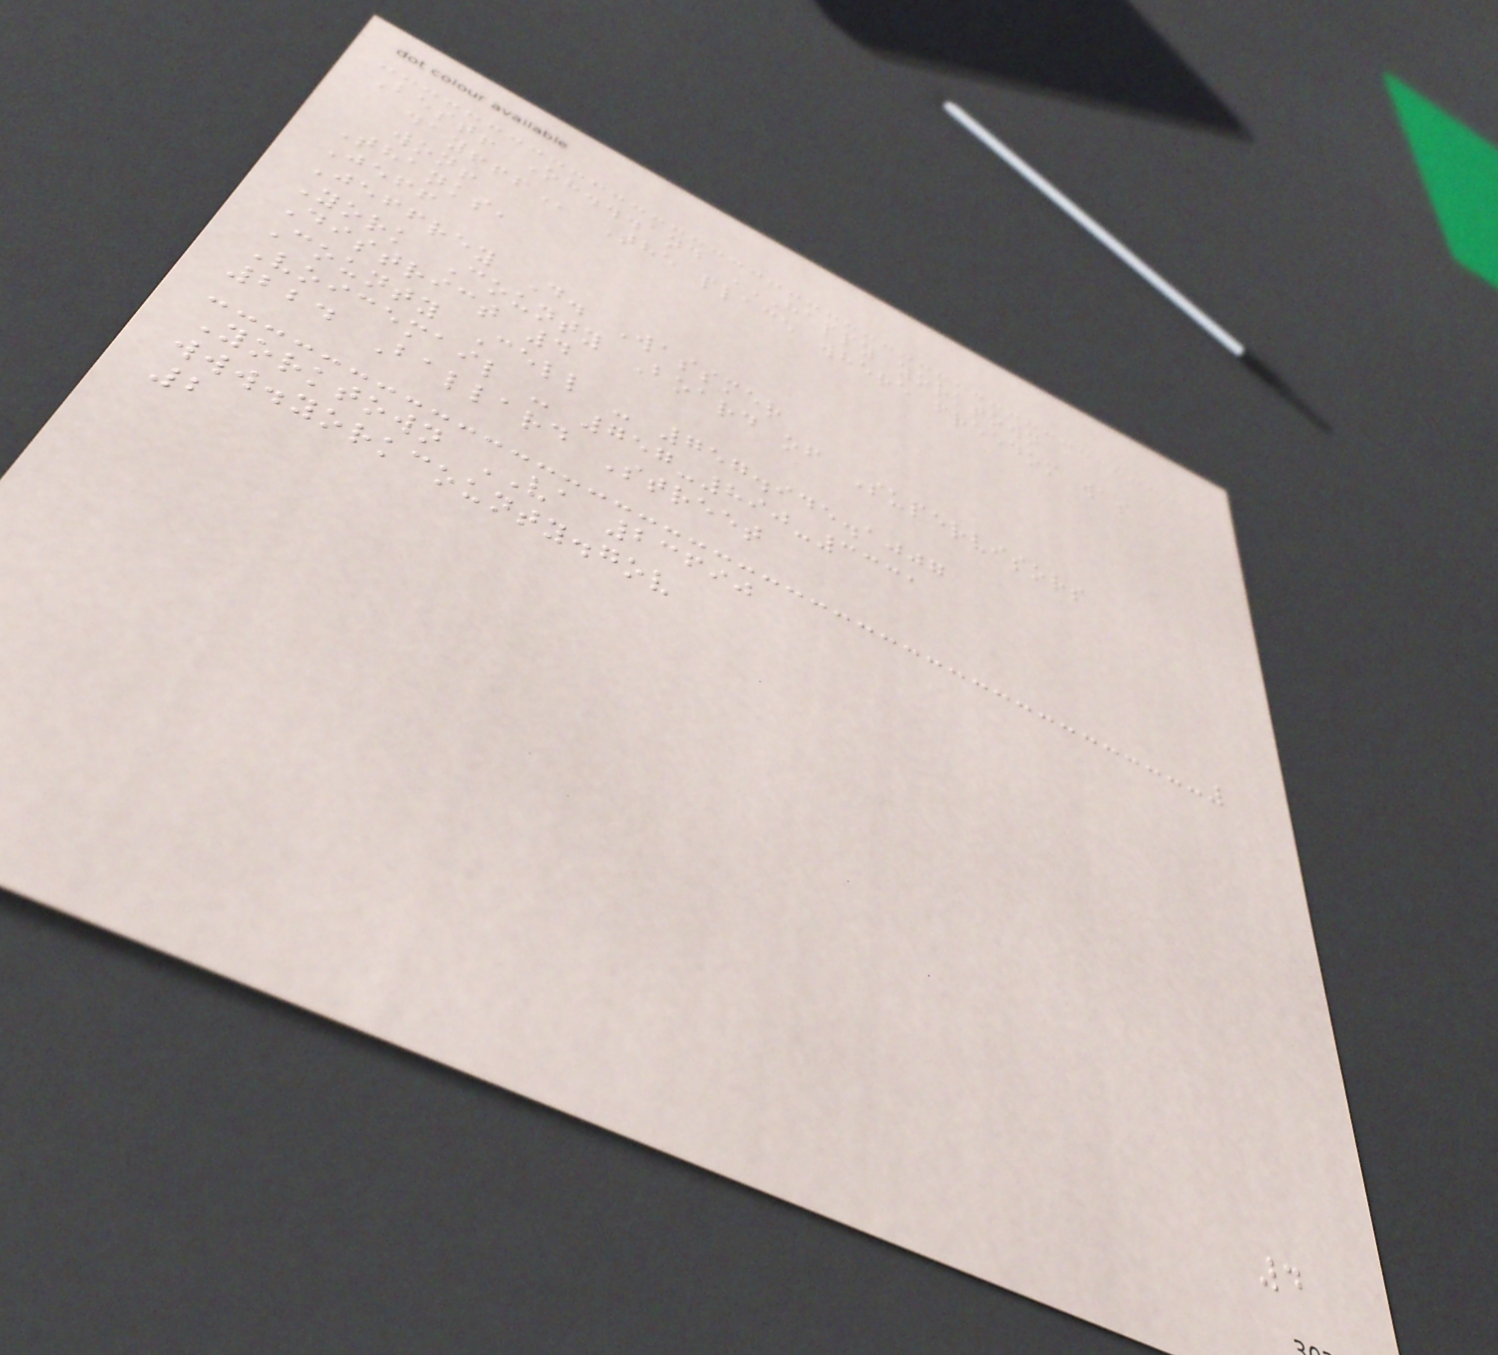Best! Oh...and HAPPY YORKTOWN
DAY!!! The place where freedom was
won!
Thanks,
Jeff
Jeffrey D. Wassmer
York County Board of Supervisors
District 4
County Cell - 757.945.1007
Voicemail - 757-890-3331
224 Ballard Street
Yorktown VA 23690
www.yorkcounty.gov
2
4
